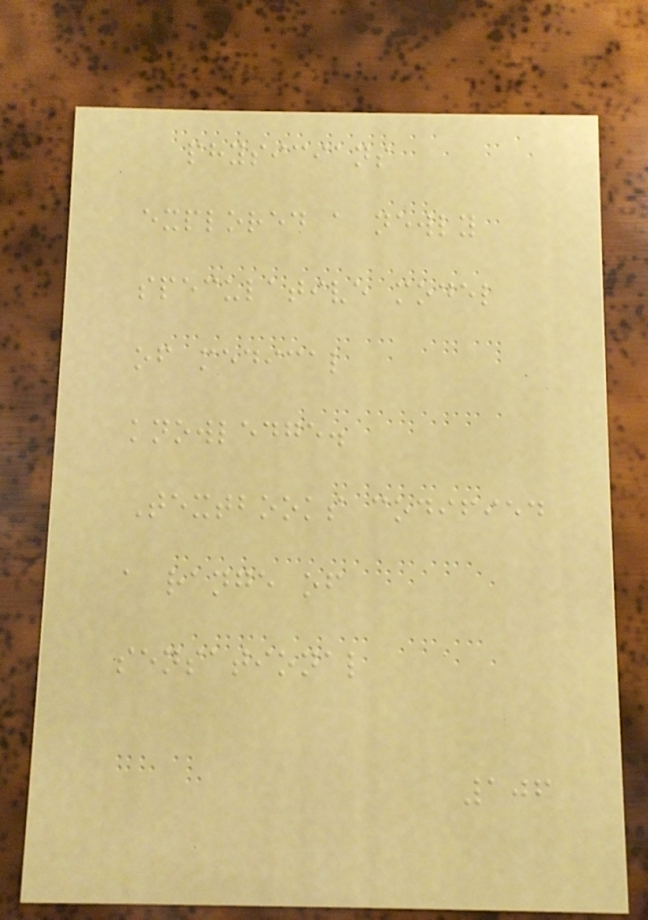physicians
explored a newly
speculative model
of medical
knowledge.
Textbooks codified
a range of
sensational
106
